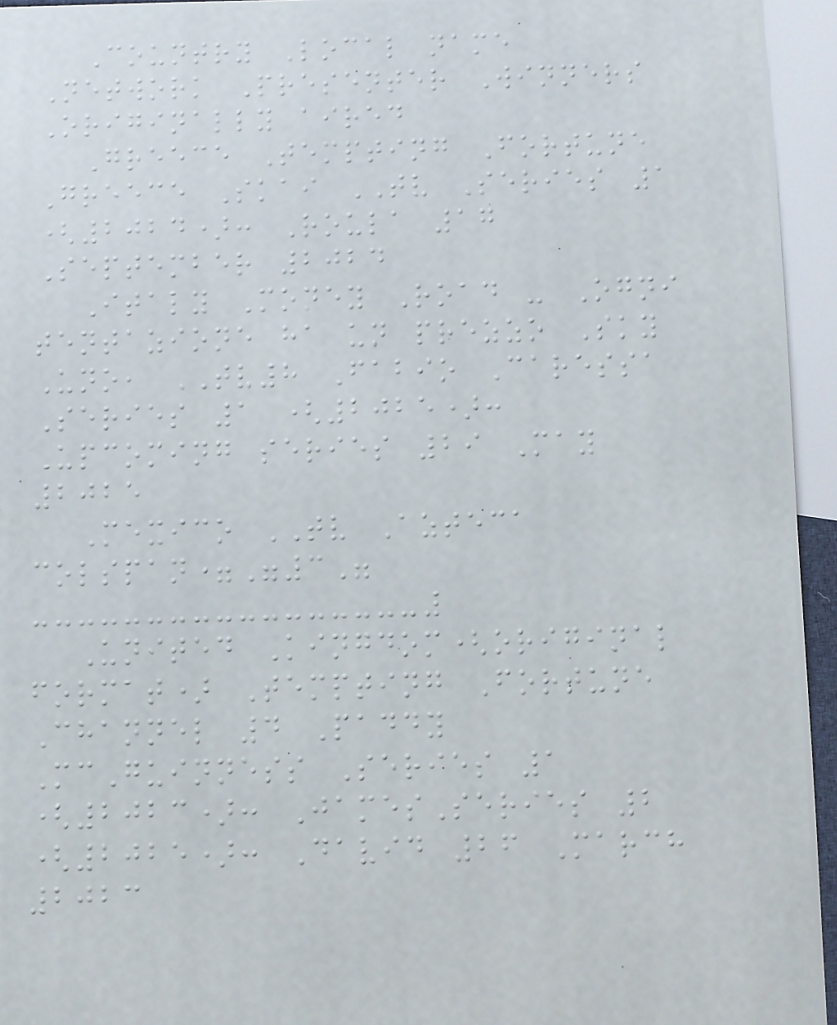Country Local name
Network Presenter Winners
Originally aired
Greece Tempting Fortune
Greece Skai TV Series 1
(2024): Roula 17
September 2024
Italy Money Road - Ogni
tentazione ha un prezzo Sky
Uno, TV8 Fabio Caressa
Series 1 (2025):
Upcoming series 29 May
2025
Mexico TV Azteca
colspan="3"
United Kingdom(original
format) Tempting Fortune
Channel 4 Paddy
McGuinness Series 1
(2023): JamesSeries 2
(2025): David 26 March
2023
